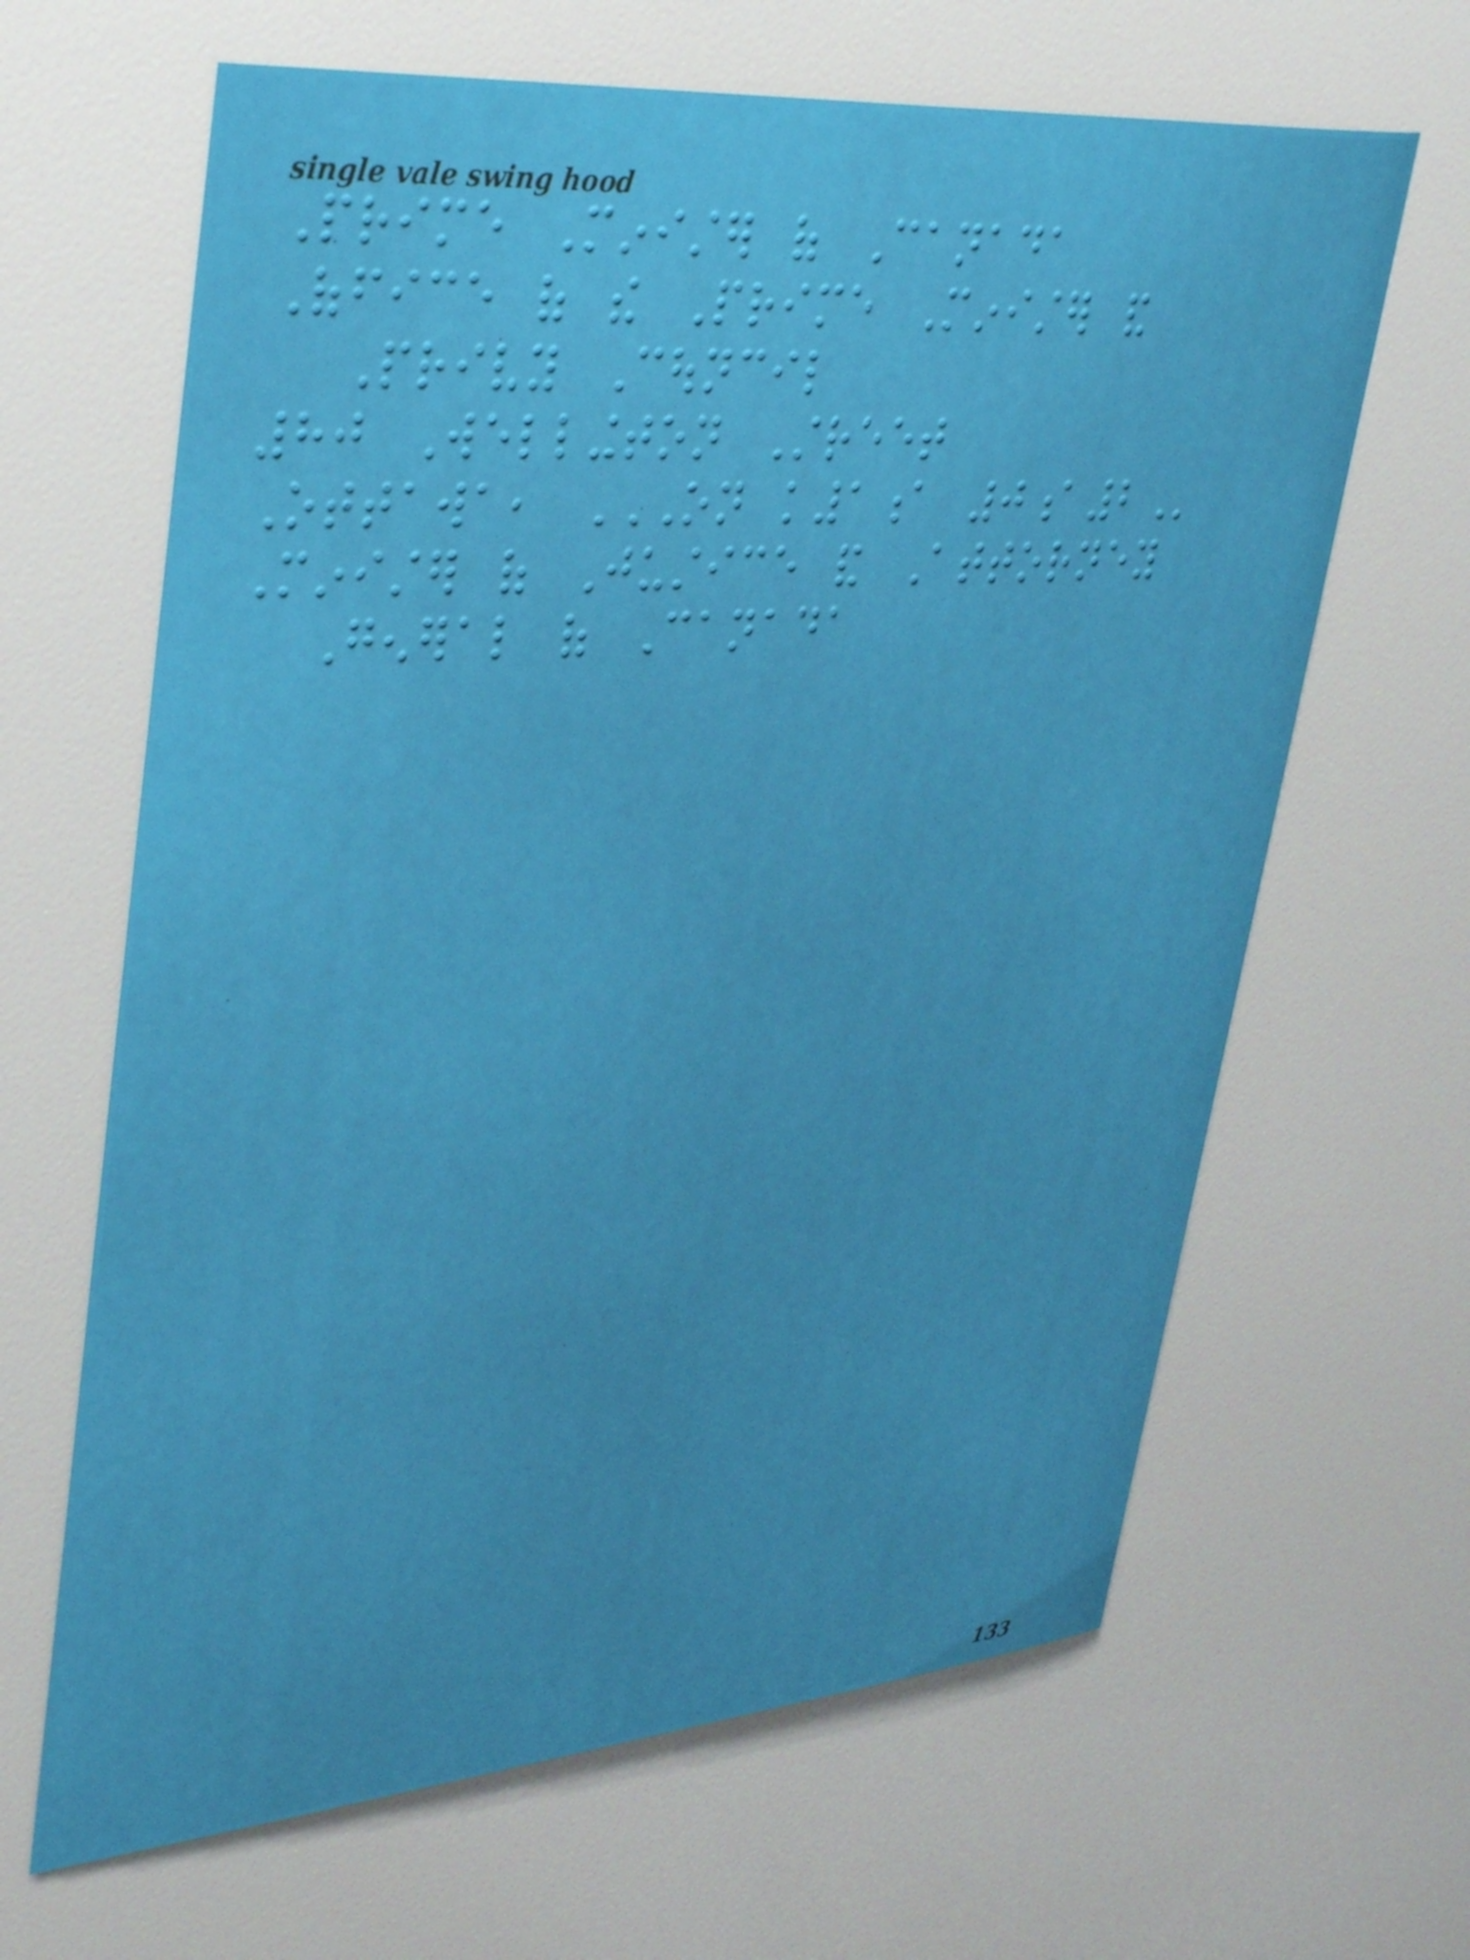Prime Minister of Canada
Office of the Prime Minister and
Privy Council
80 Wellington Street
Ottawa, ON K1A 0A2
Minister of Justice and Attorney
General of Canada
